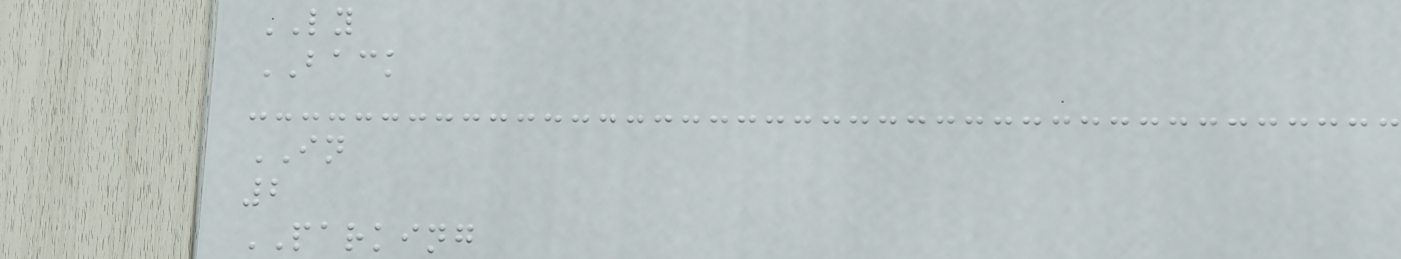LY
BACK
IN
2
PARKING
